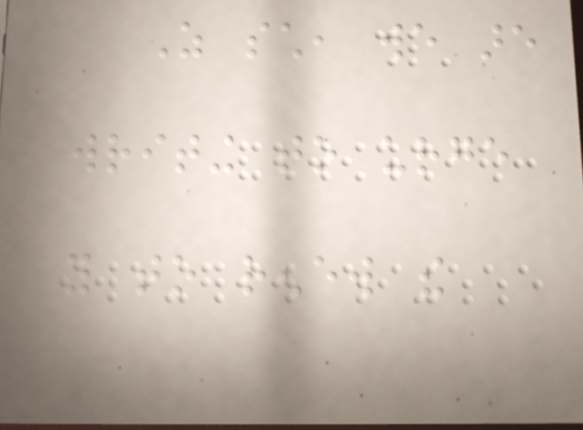As such, we are
writing to urge
you to renew the
